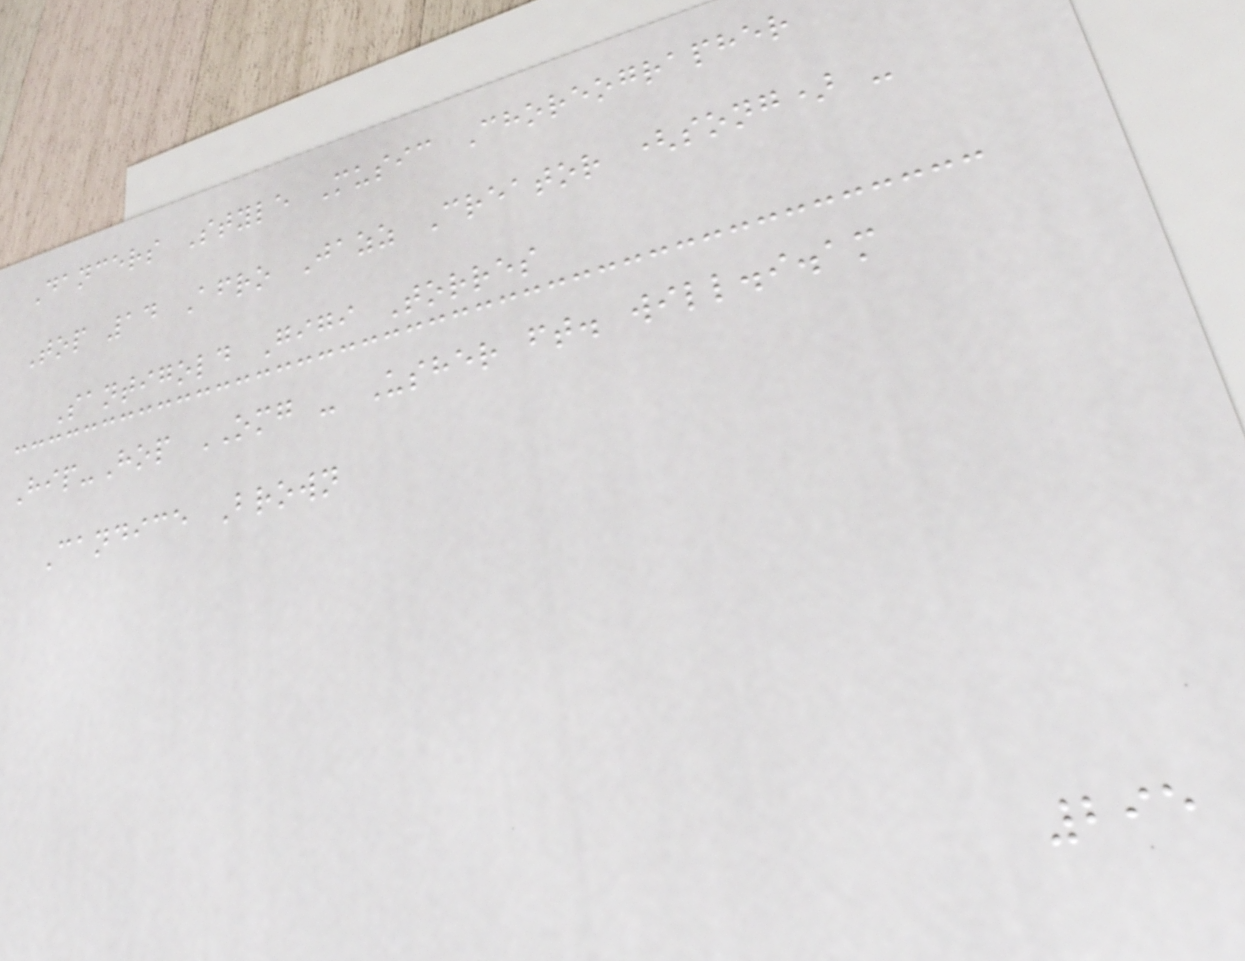Dancers Style Music Choreographer
Top 14 Afro Jazz Creator (song) -
Santigold Gigi Torres
Hip-Hop OMG - Usher ft. will.i.am
Candice Brown
295
